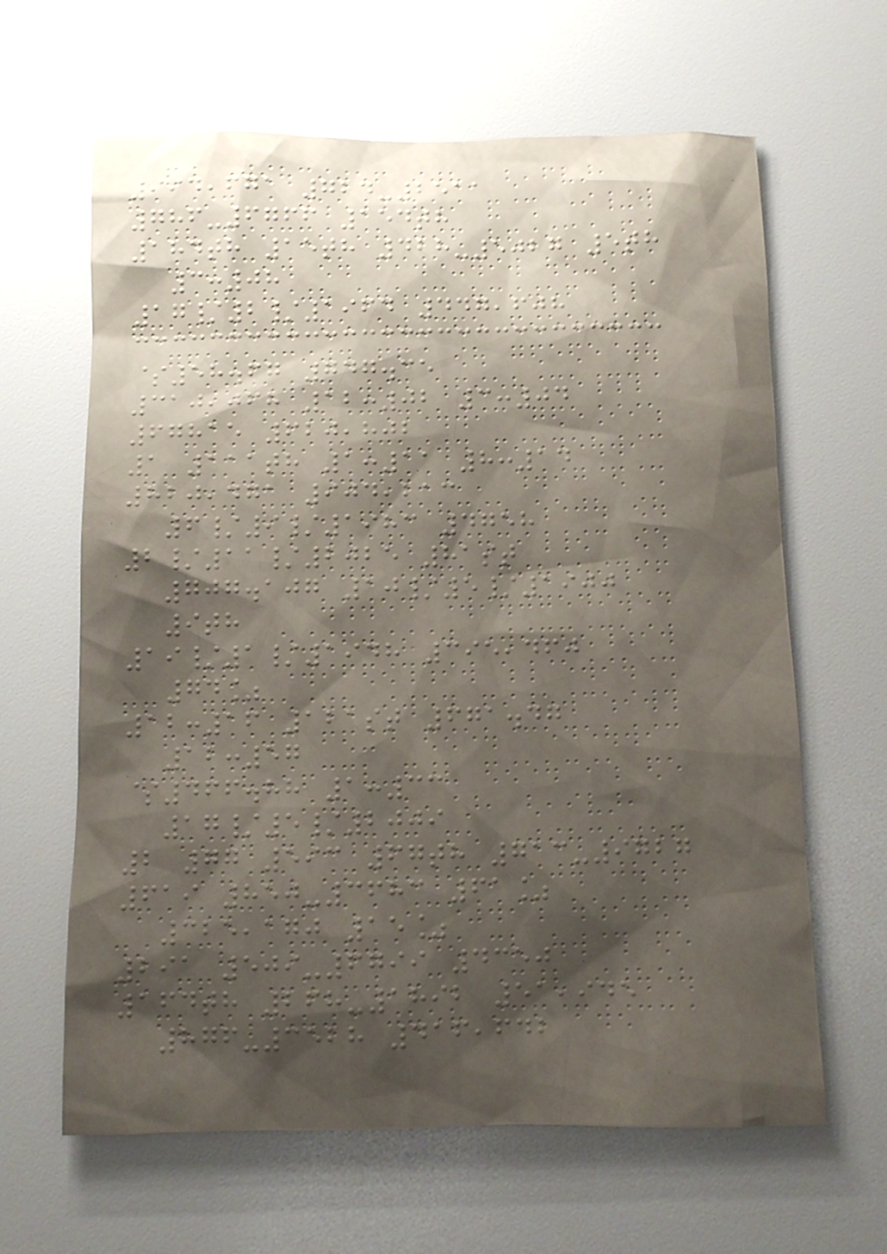994,671 724-2511
786-6766 154th
184th 15th 428-5027 5th
3:08
17/2/1964 447,608
$58.67 747.35
310,068 12:02 3:04
67815 620,802
1 111th 1:11 8:14
820,471 904,213
6/9/1983 4758
2/11/2025 81st
707.107 10/5/1900
9th
19/1/1948 395,460
74%
12:16 121st 671.47
12:57
$466.88 1:33
17/5/2009
2 77 593 67th 713-9727
619 850-3683 61%
325,170 15%
291 509-6799 4350
164th 268-1892 51,945
876-3528 416,642
